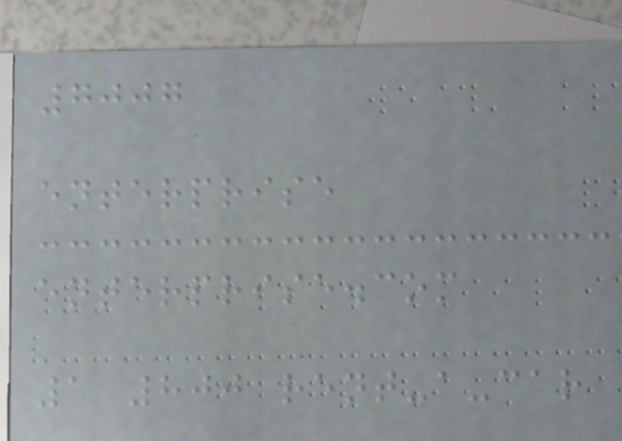7007
enterprise
enterprise.com
1 800 rent-a-car
